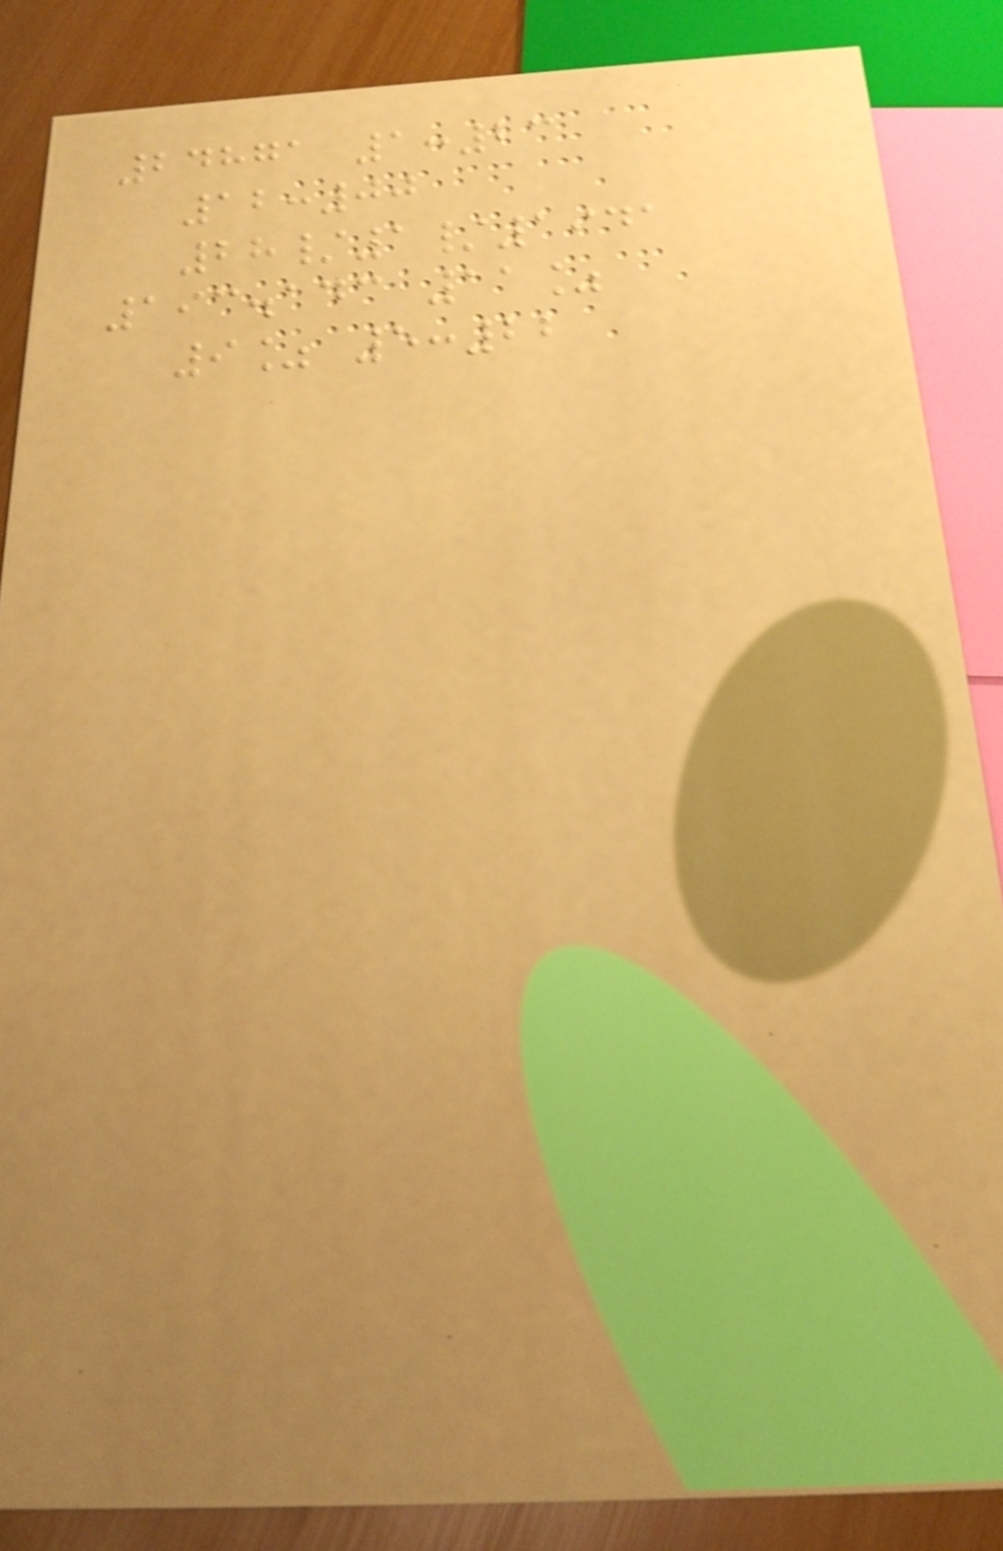24871 1:23
12:00
28/1/1941
193.143 11%
9% 5:22
